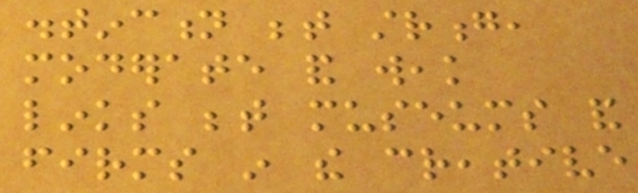distinction between strong,
moderate and weak
links between museums and
firms in the creative
